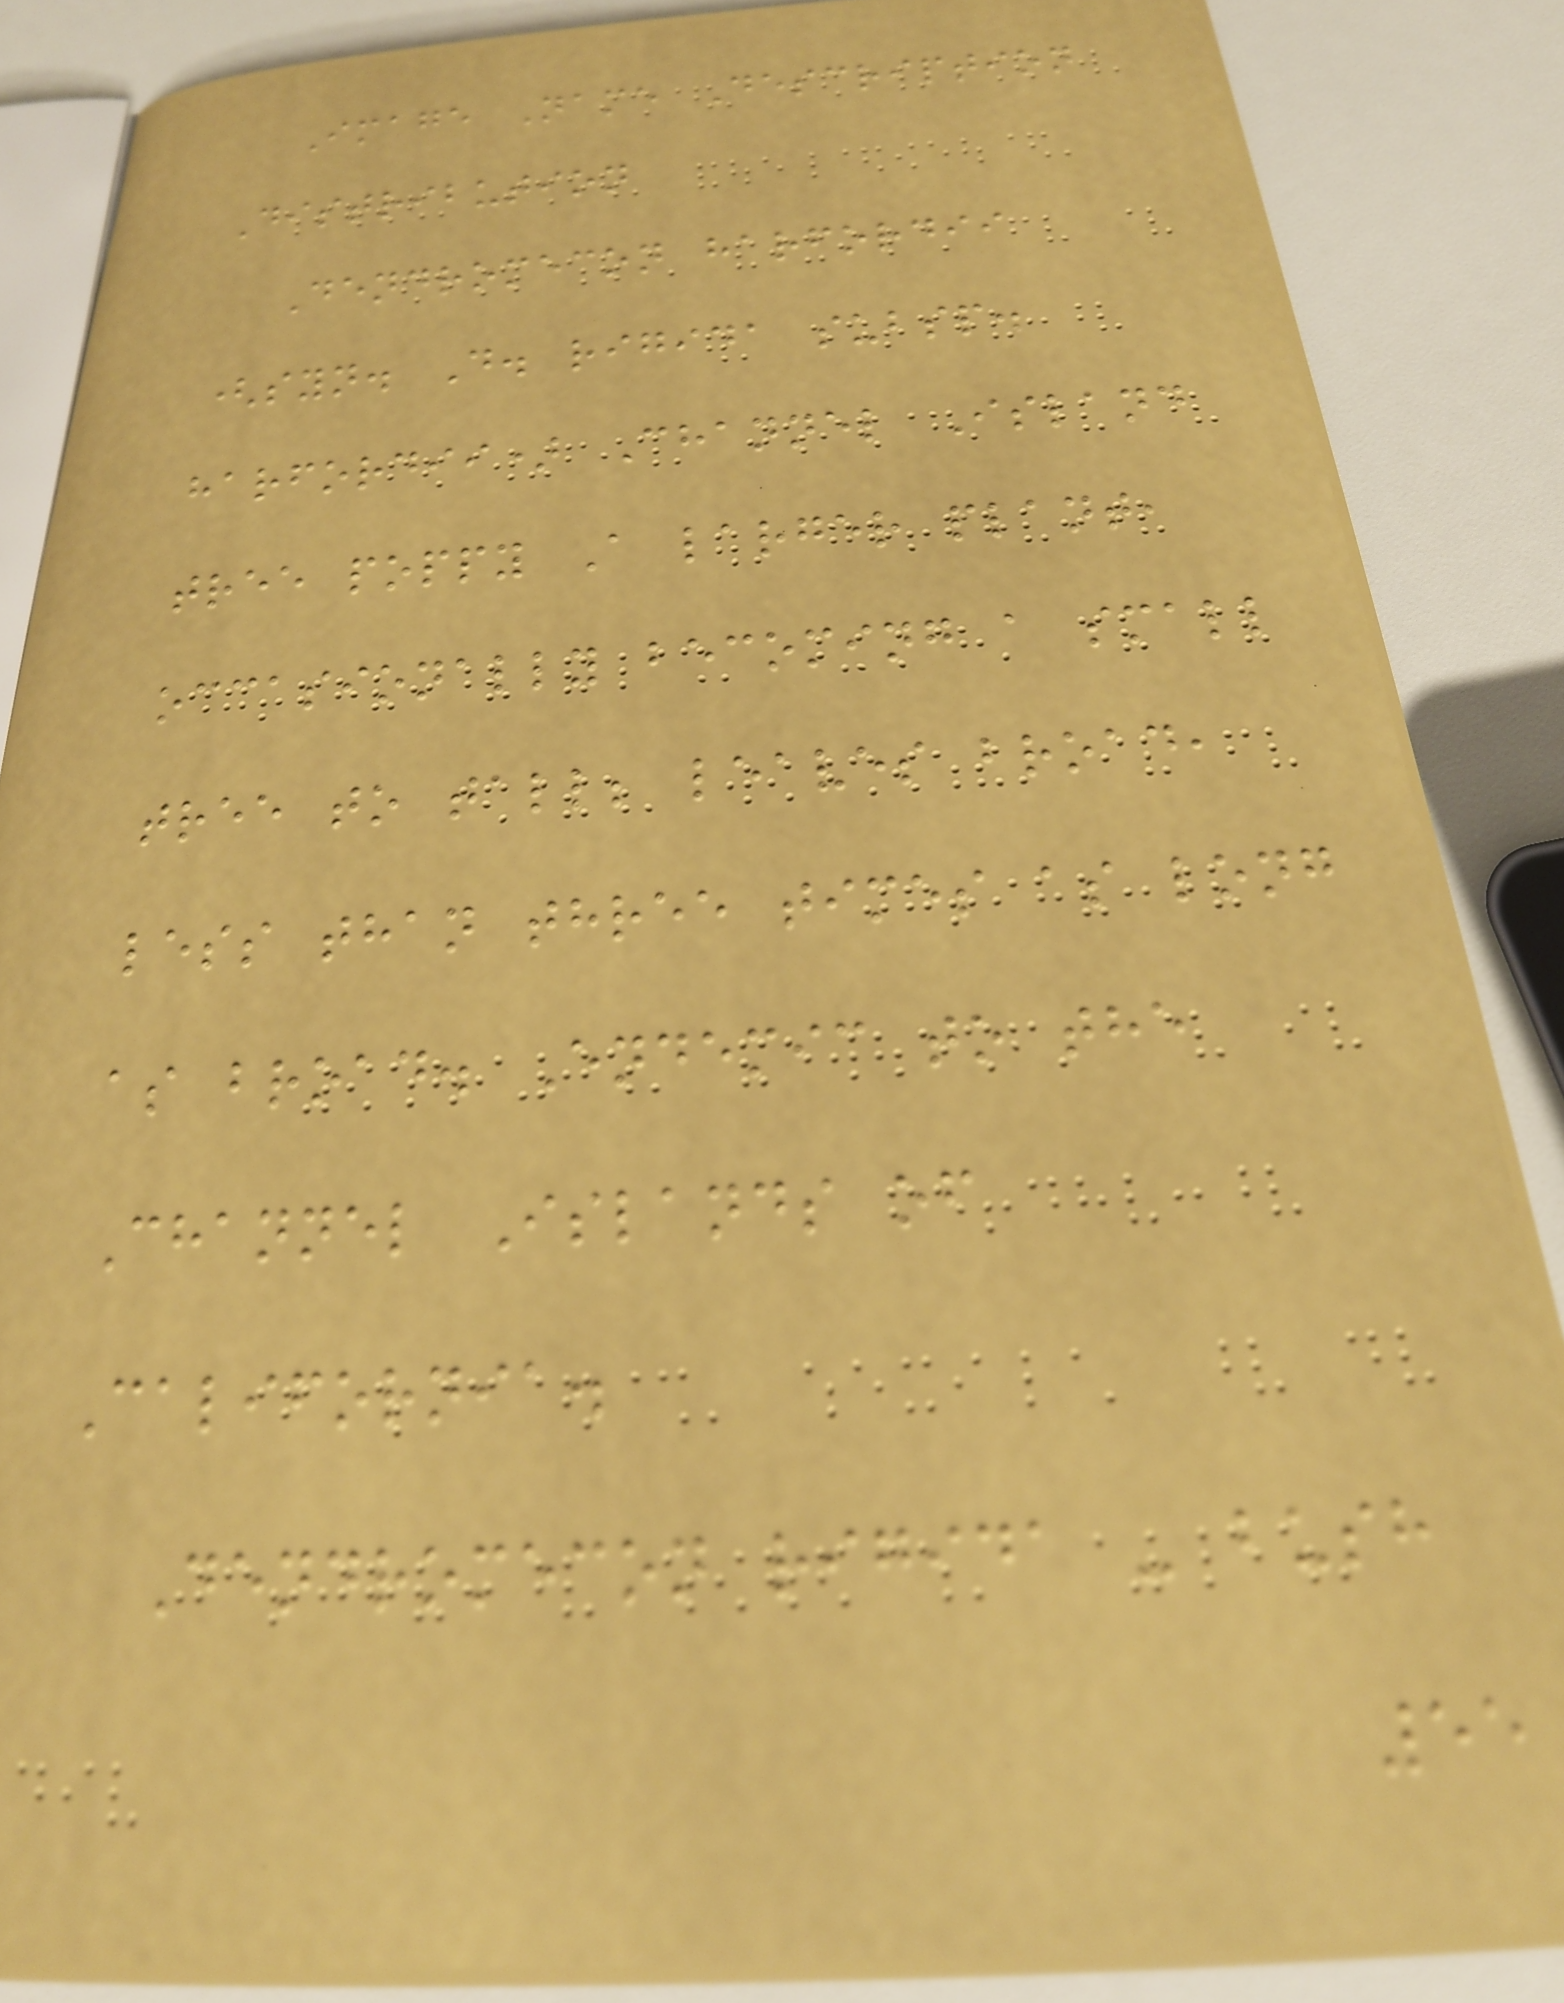Image Name Description
Distribution
Dendromecon harfordii
(syn. D. rigida subsp.
harfordii) Channel Island
tree poppy A larger plant,
occasionally becoming a small
tree to tall; leaves broad,
less than three times as long
as broad. Endemic to the
Channel Islands of
California.
Dendromecon rigida - bush
55
